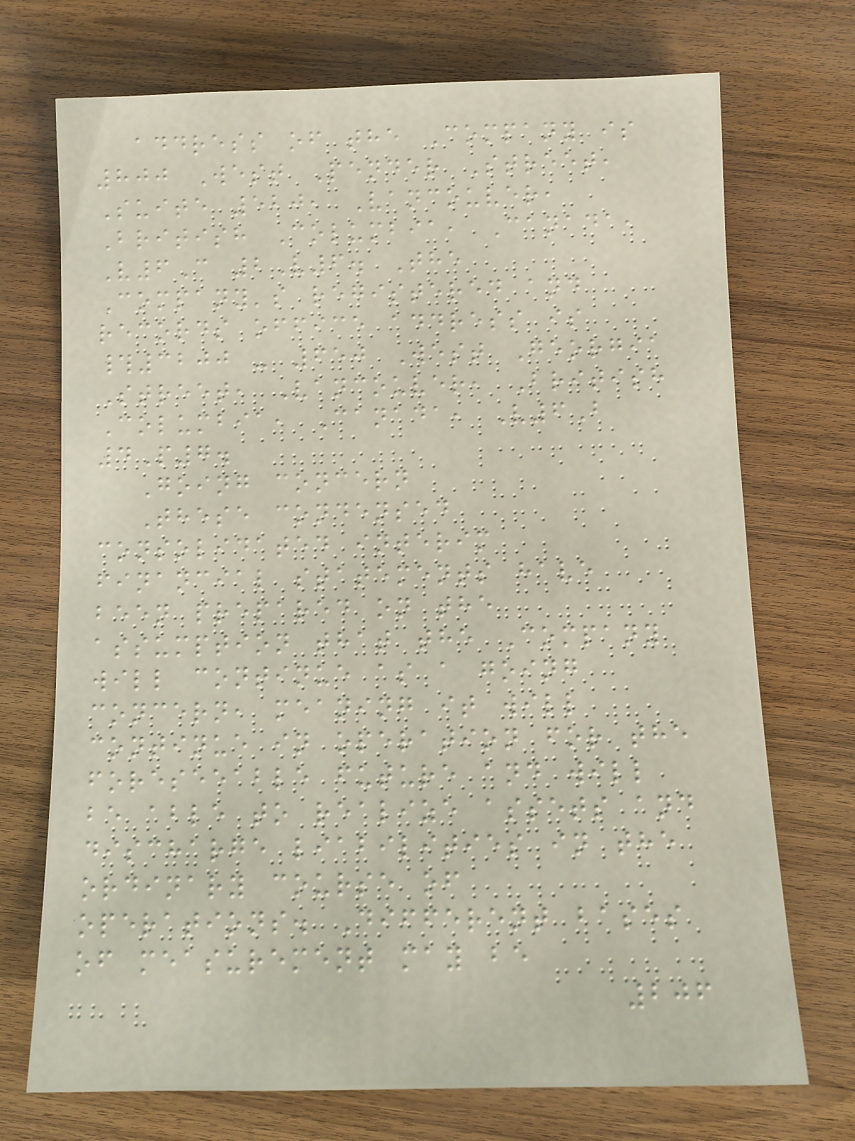address of the Company is
800 West Pender Street,
Suite 520, Vancouver,
British Columbia, Canada,
V6C 2V6. The
Company's registered and
records office address is
#3200 - 650 West Georgia
Street, Vancouver, British
Columbia, Canada, V6B
4P7.
Going concern
These condensed
consolidated interim
financial statements have
been prepared on the
assumption that the Company
will continue as a going
concern, meaning it will
continue in operation for the
foreseeable future and will
be able to realize assets and
discharge liabilities in the
ordinary course of
operations. Different bases
of measurement may be
206
